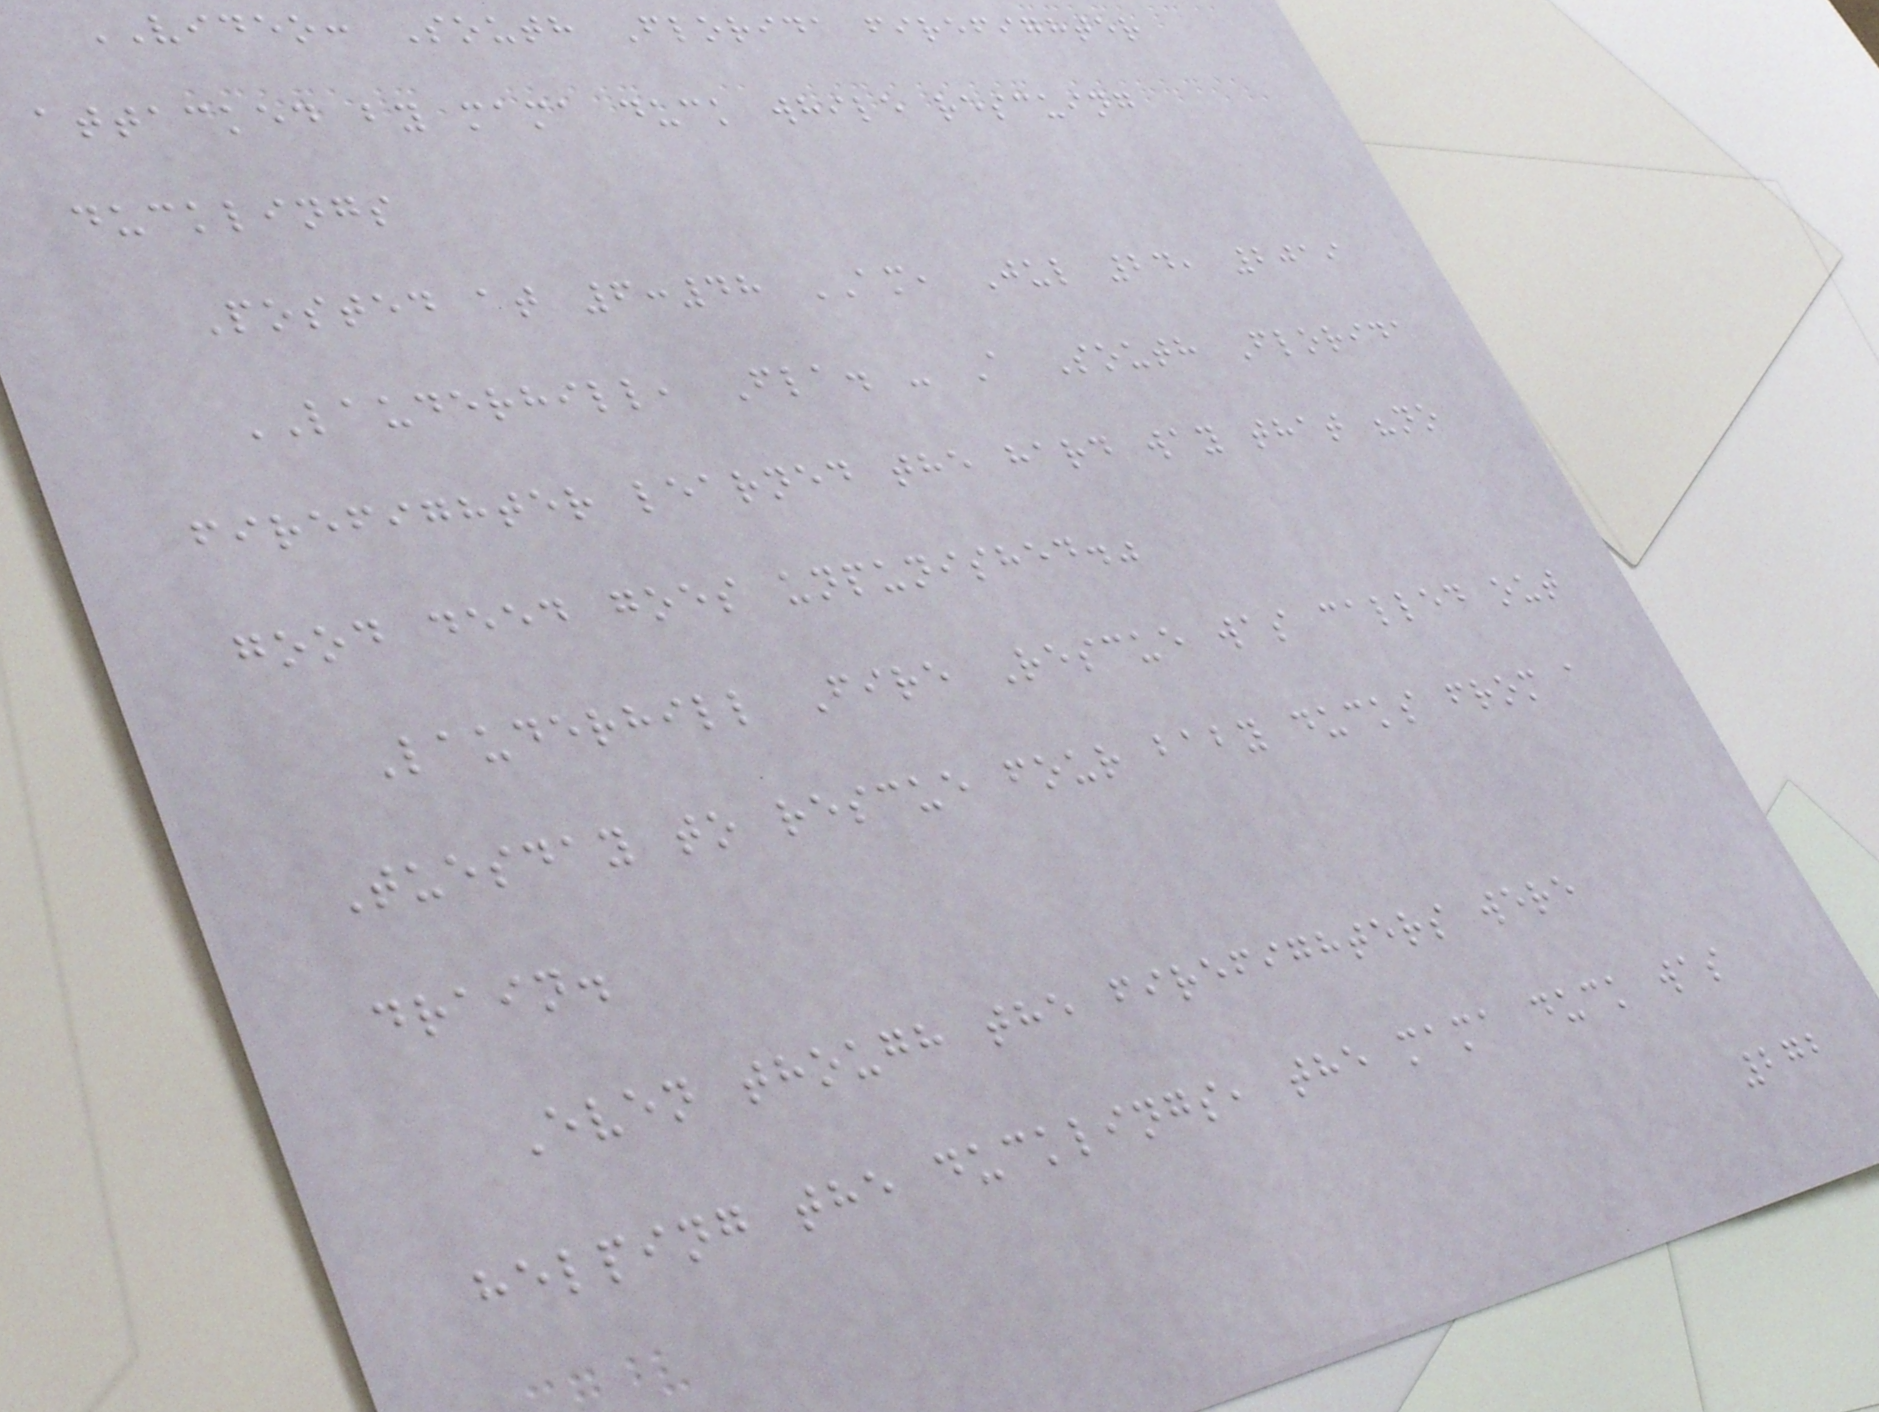VIDEO: South Florida firefighter
attacked by mama duck while rescuing
ducklings
Posted at 6:48 AM, Jul 24, 2019
LAUDERHILL, Fla. - A South Florida
firefighter learned the hard way that "no
good deed goes unpunished."
Lauderhill Fire Rescue was called out
Tuesday to rescue four baby ducks from a
drain.
Even though the firefighters were
helping the ducklings, the mama duck was
272
